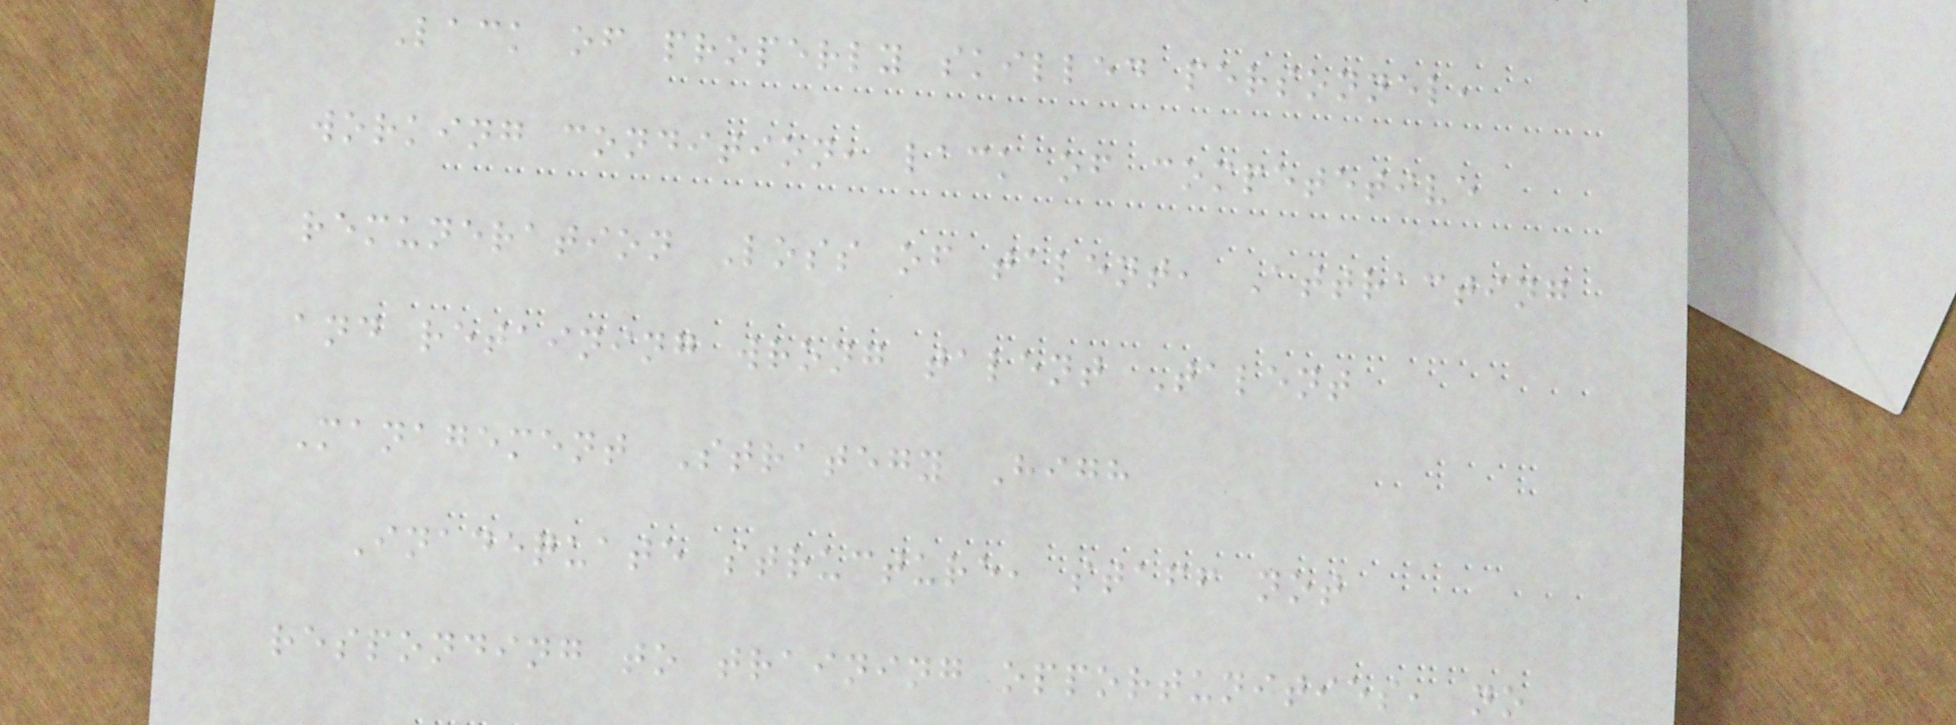Lack of properly skilled personnel,
working condition, lack of competetive
remuneration Loss of talent, Attracting
and retaining wrong talent Talent
Management Strategy High
Inadequate structure, staff not
responding to training opportunities, no
